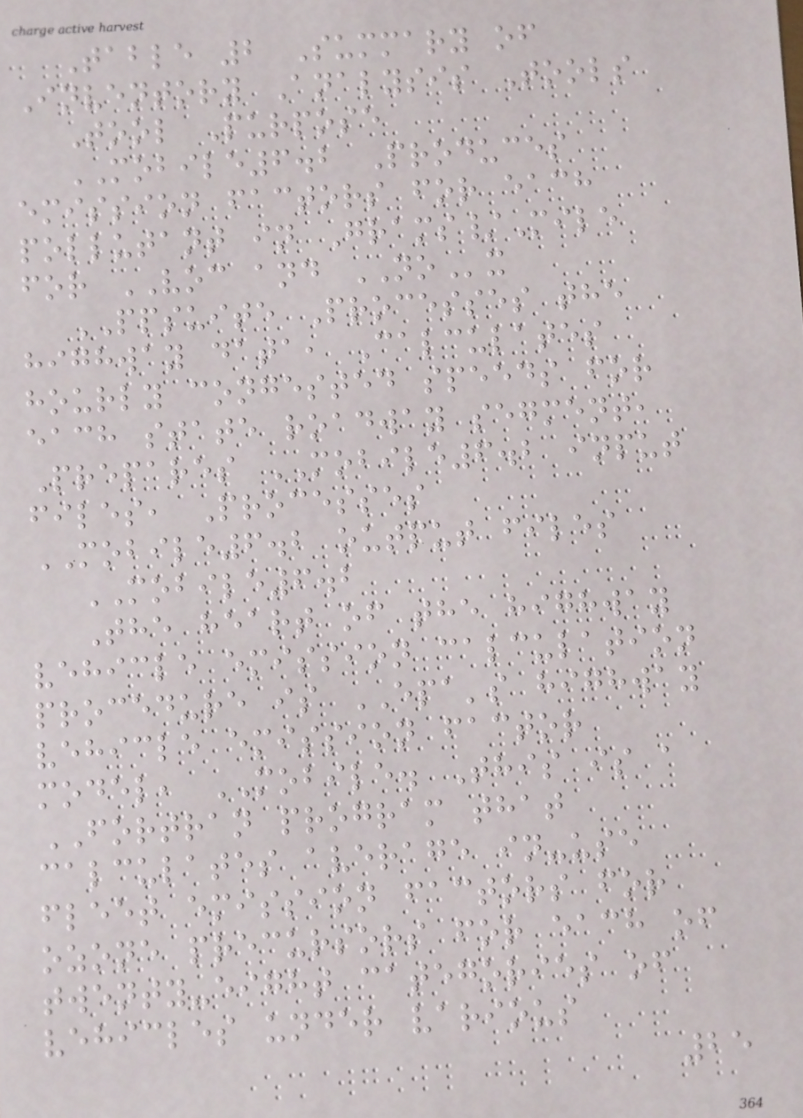Table 2 Summary of
Inventory Analysis Tools
Tool Purpose
MOBILE6.2 Produces
emission factors for each
pollutant in Grams/Mile
for VOC and NOx
PPSUITE Processes the
highway data, Calculates
hourly congested speeds for
each state roadway segment,
Prepares MOBILE6.2 input
files, Processes
MOBILE6.2 output files
MOBILE6.2
The heart of the highway
vehicle emission calculation
procedure is EPA's highway
vehicle emission factor
model, MOBILE. This is a
FORTRAN program that
calculates average in-use
fleet emission factors for
ozone precursors for each of
twenty-eight categories of
vehicles under various
25
